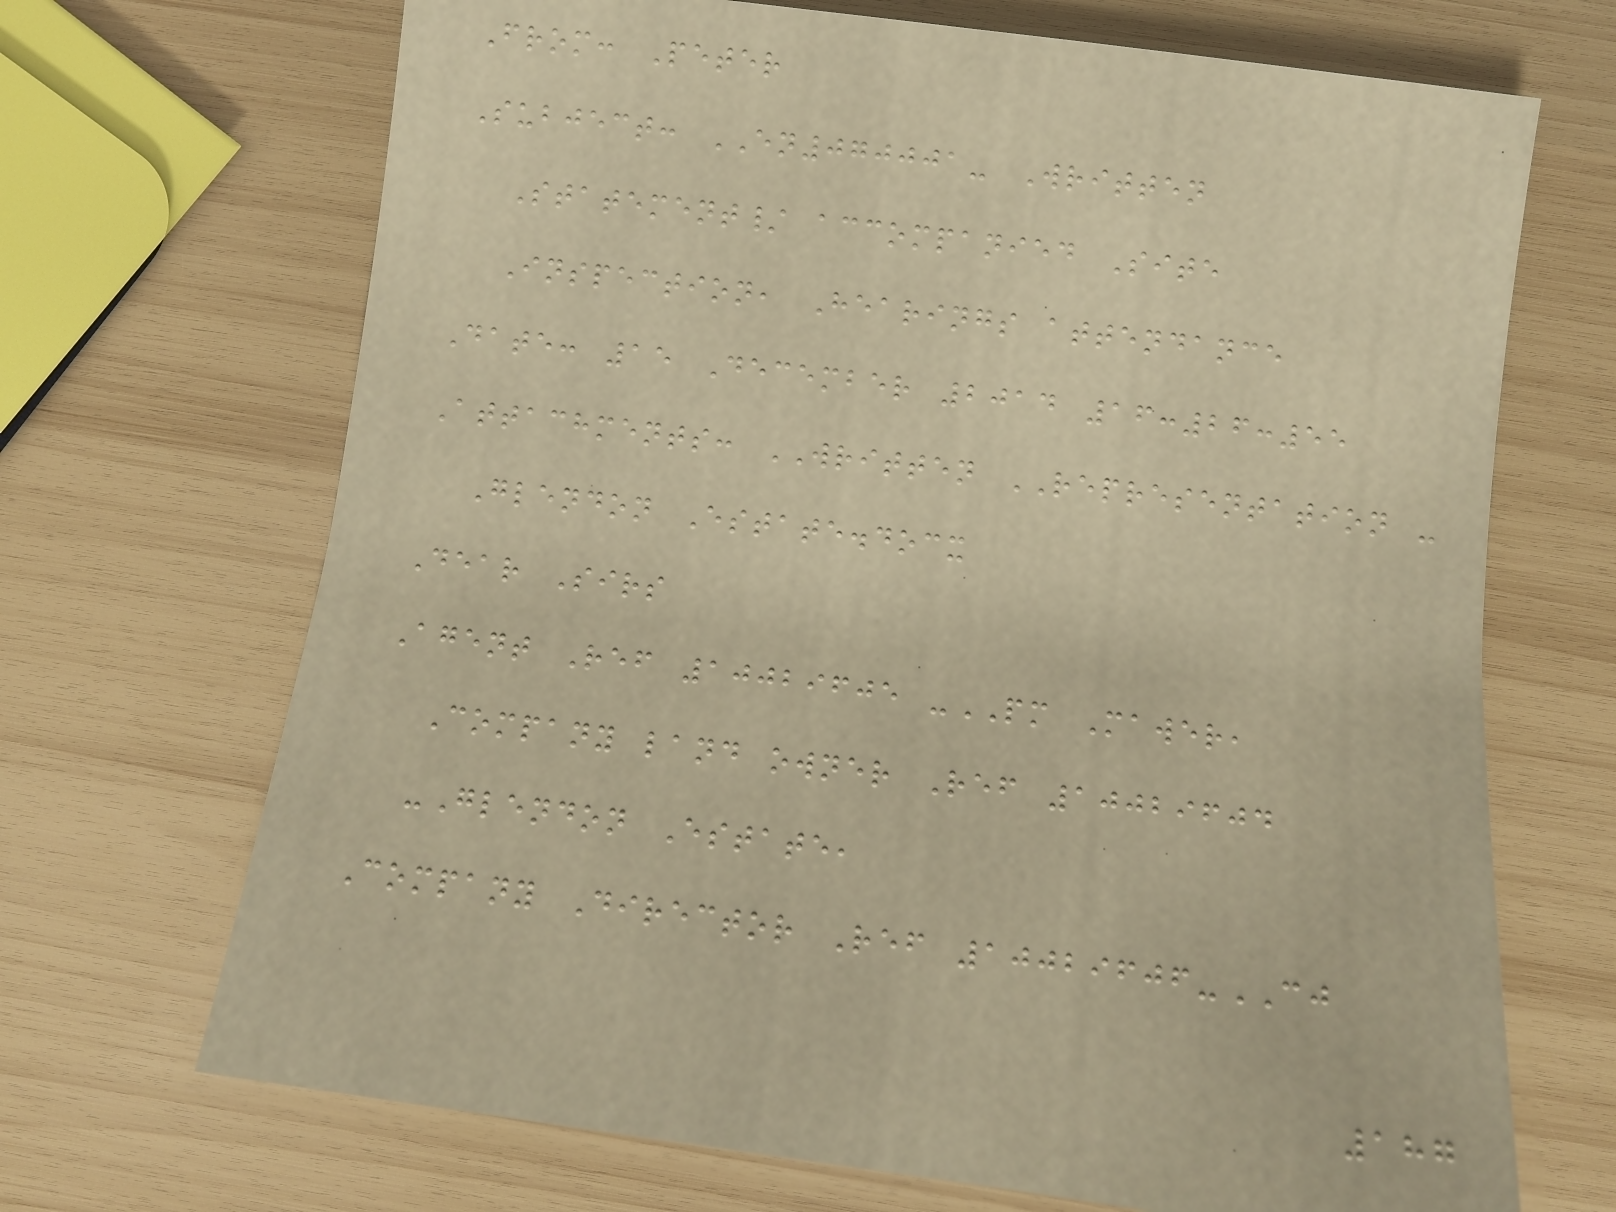From: Peter
Subject: EN070001- Written
Statement/ accompanied Site
Inspection, Hearings attendance
Date: 15 December 2014 16:26:55
Attachments: WRITTEN REPRESENTATION -
Glendon Estate.docx
Dear Sirs
Agent Ref 10029605 -PM Mawer,
Company land owner Ref 10029604
-Glendon Estate,
Company Director Ref 10029606-CJ
187
